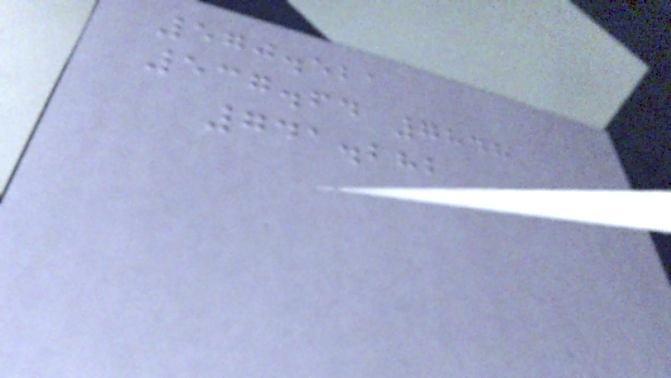570.521
537.64 7848
741.282
